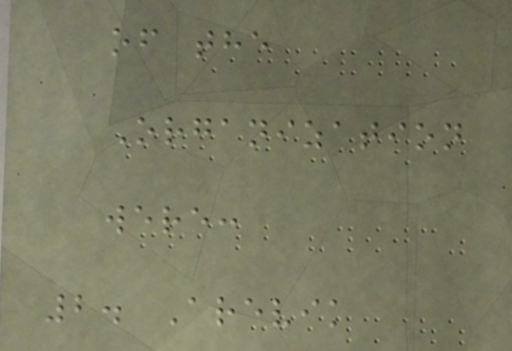of the
Organization
were:
2. Arevik
